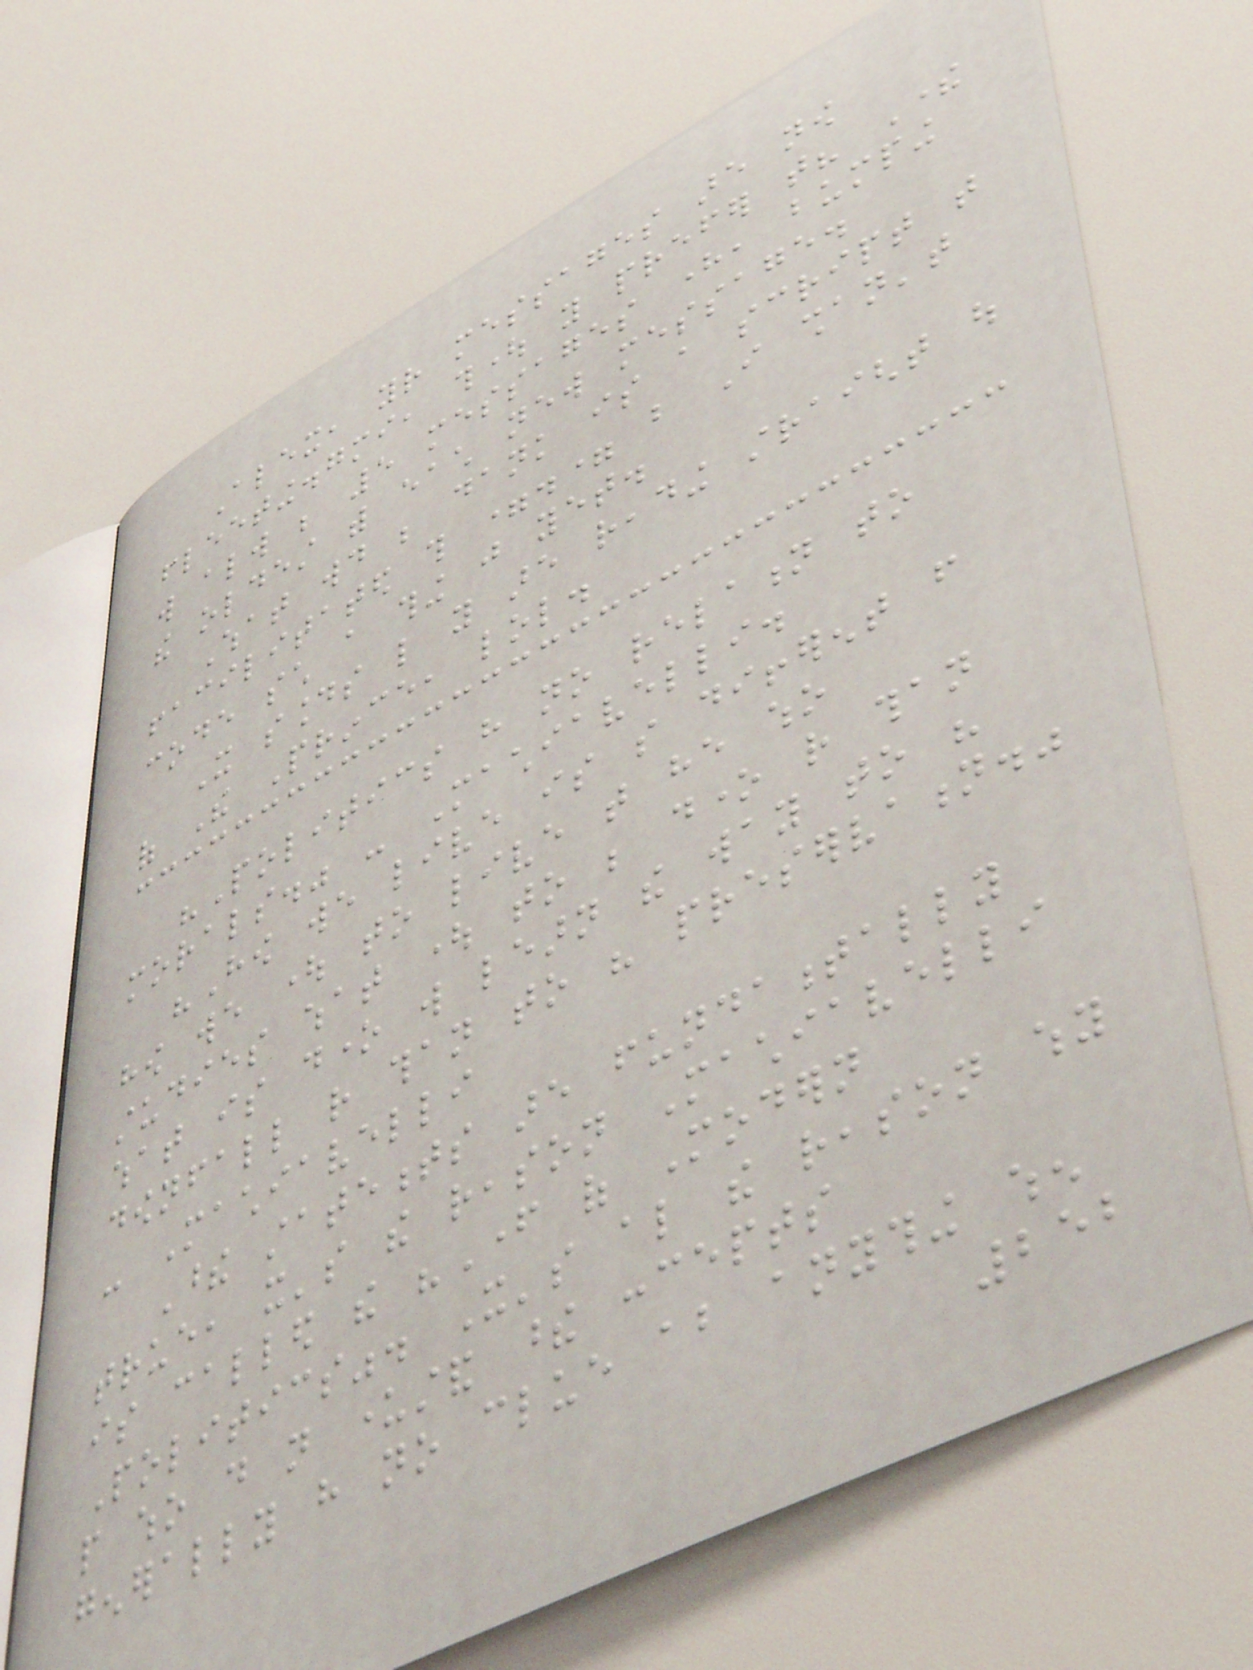Alex, your messages are now
fleeting.gmi, thought you prefer that? There
will always be 5 messages here, bumping
the oldest with each new message.
What would be dank is a script that
facilitated this =.= but I shan't
code such a thing just yet.
It sounds like you are reading straight out
of The Prince, lol.
"Politics have no relation to
morals." - Machiavelli.
"How we live is so different from
how we ought to live that he who
studies what ought to be done rather than
what is done will learn the way to his
downfall rather than to his preservation."
- Machiavelli
These statements are fundamentally
true, it's the reason Machiavelli
is called the "Father of Modern
Politics". It's also the reason why
people who do not understand these concepts
generally have no clue about anything when
252
